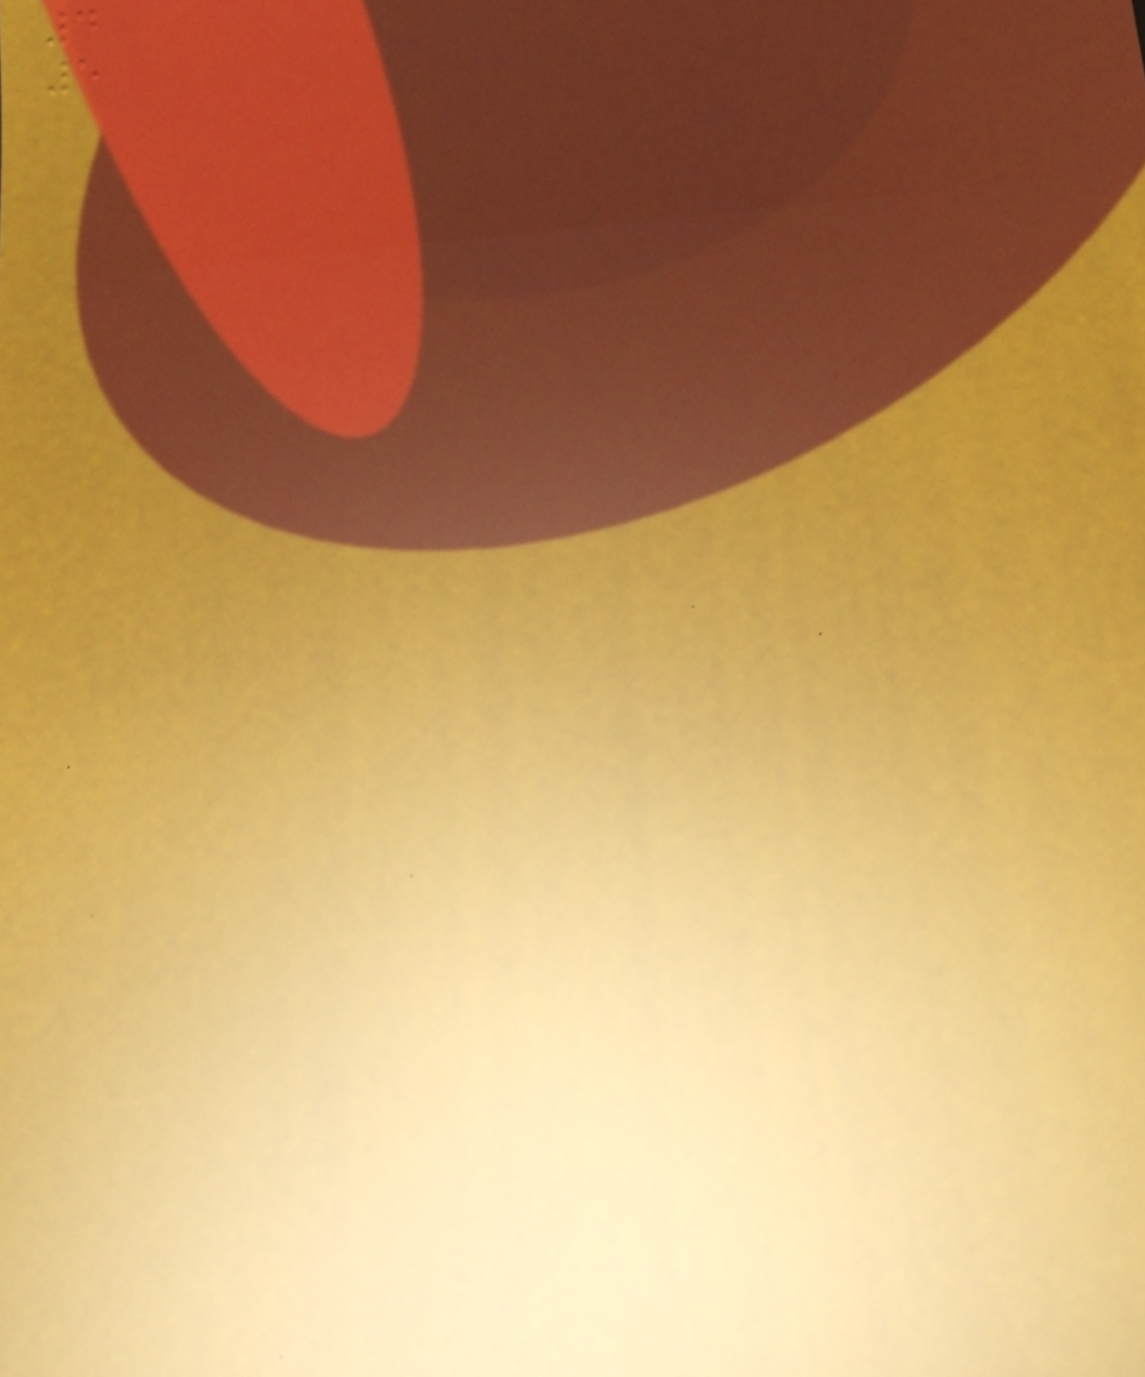4
5
